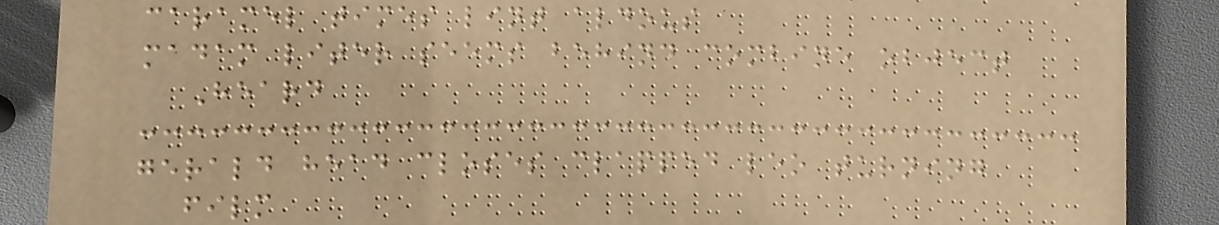caramel times lint aldous
madam liter seems behind combine object
Heard
gerald head closes clapped leo turning
film
